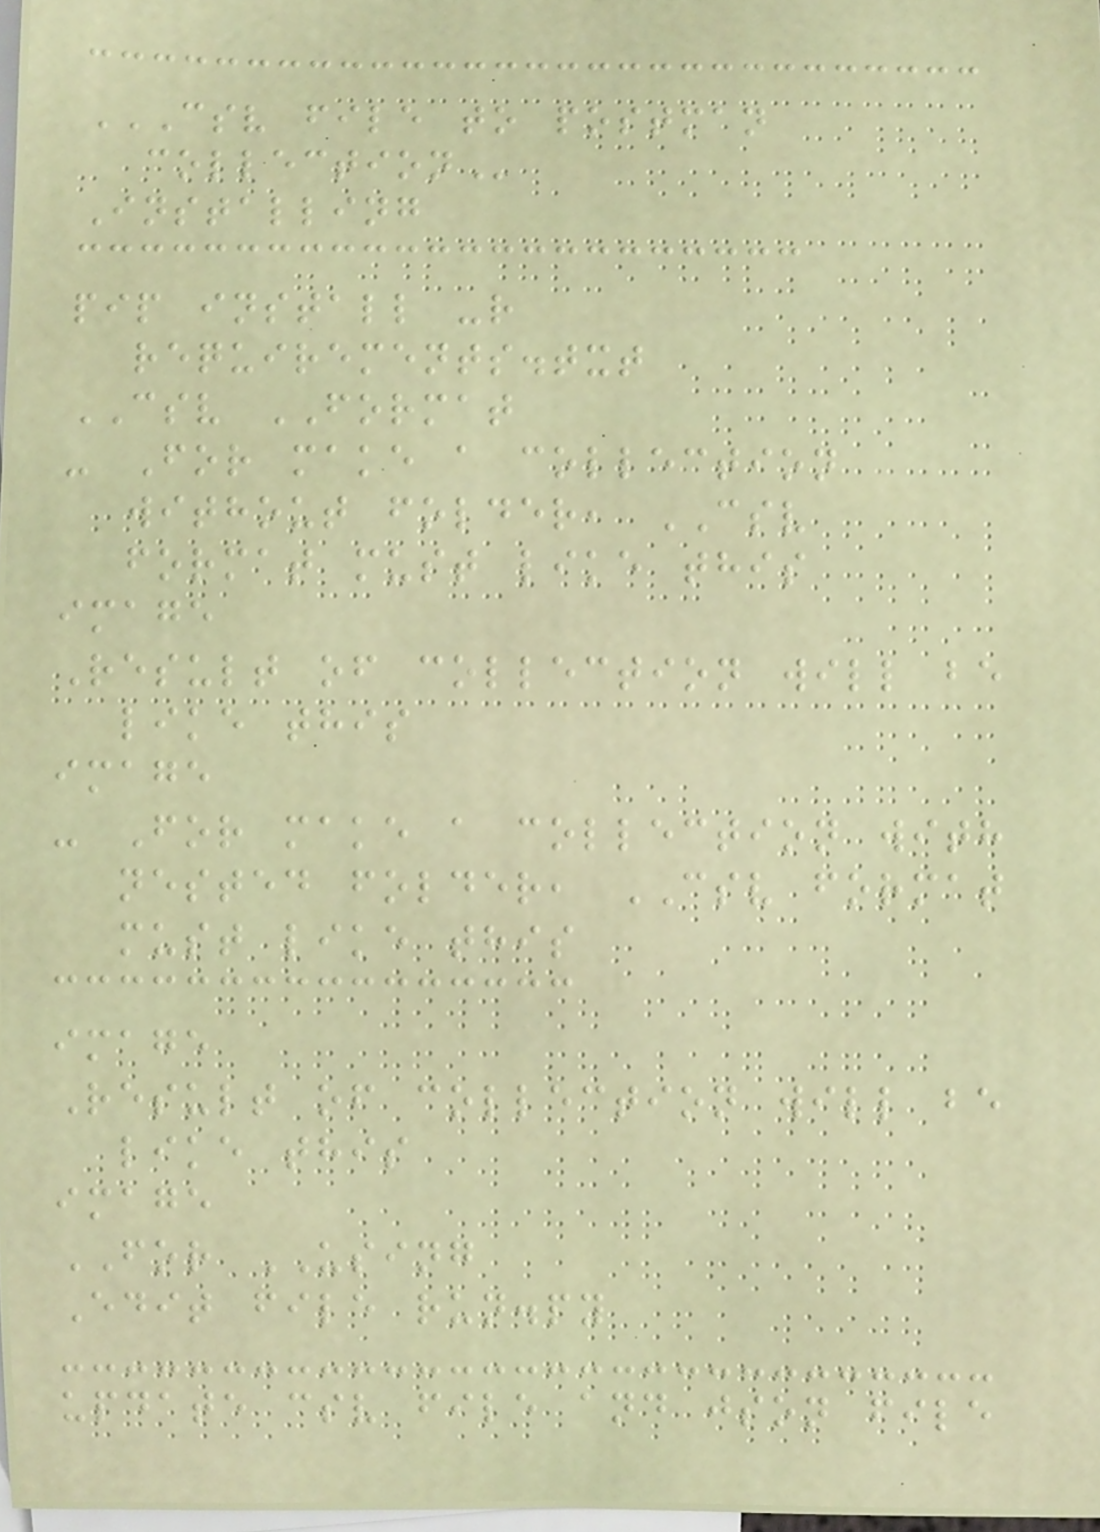CSV FILE TO POSTMAN
COLLECTION
Installing
pip install -r
requirements.txt
CSV FORMAT
- For make a collection
without folder, CSV
format must like this
image
Result of collection will be
like this
image
- For make a collection with
nested folder, CSV format
must like this
image
Result of collection will be
like this
image
FOR USING
Edit file run.py
update csv file and json file
